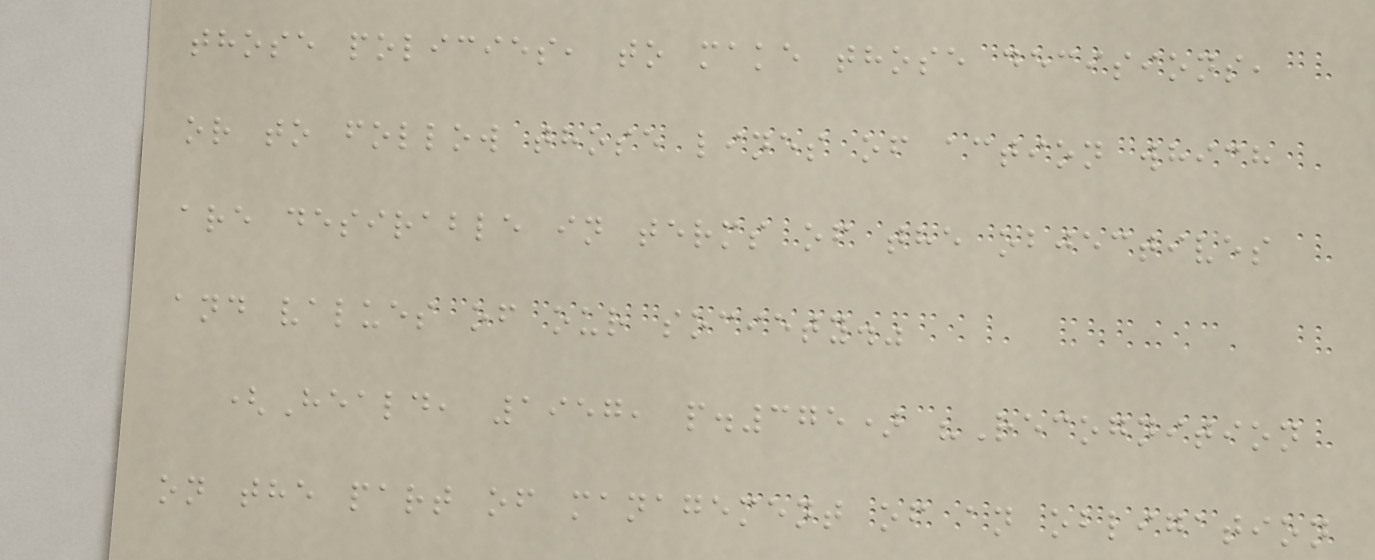those policies, to make those decisions,
or to follow those lines of action which
are desirable in terms of the objectives
and values of our society."
(Heald, 1957, p.375) "Recognition
on the part of management of an obligation
